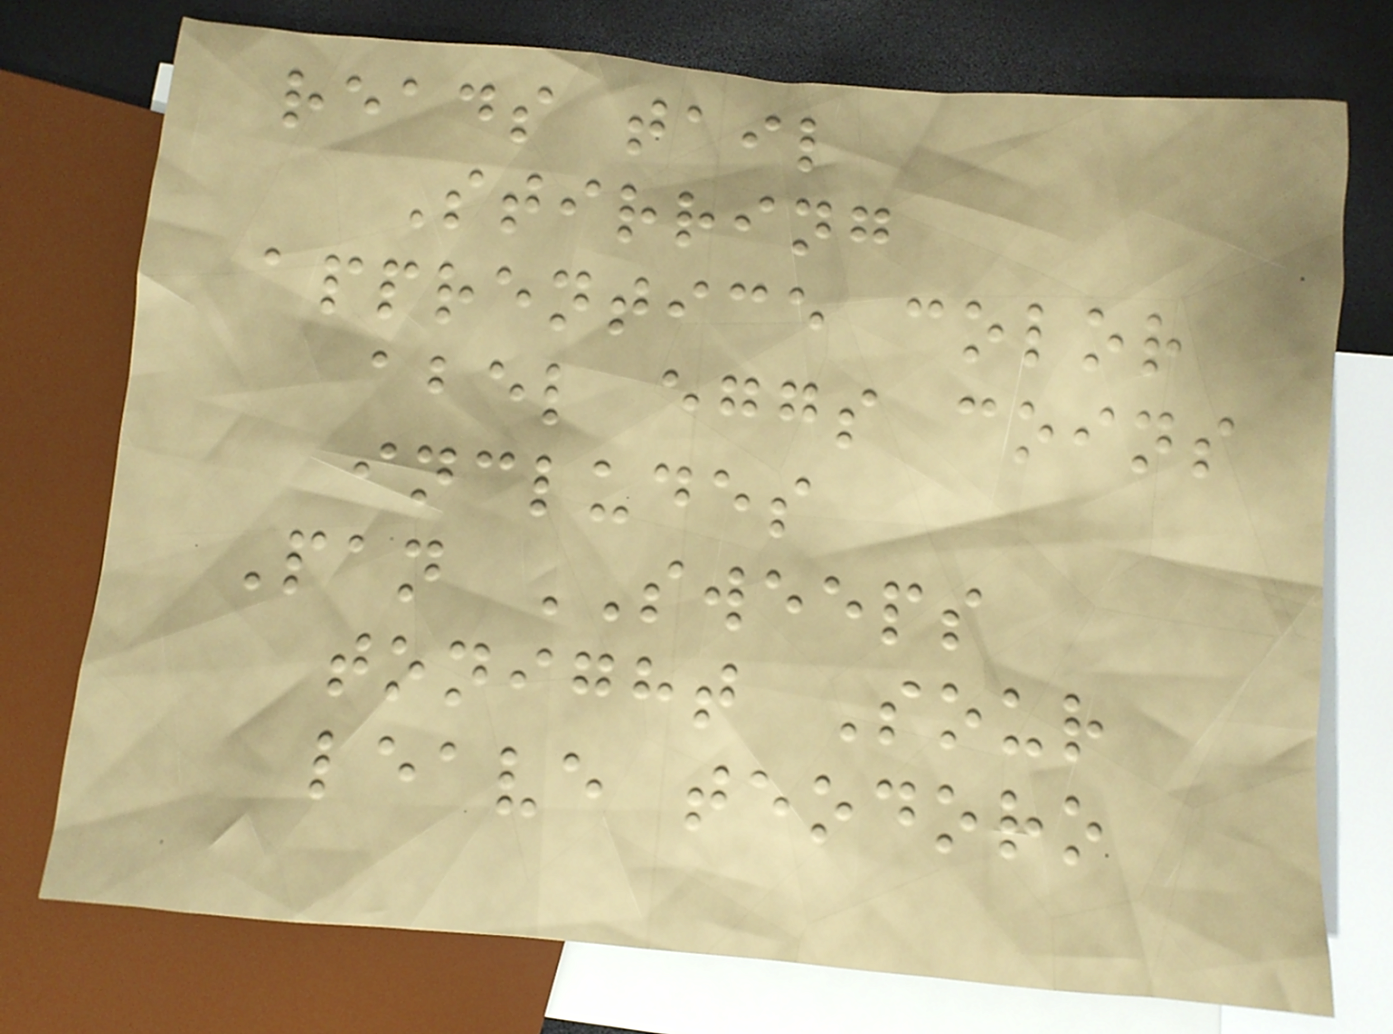reads tail
Stirring
apprentice color
abel eggs coins
includes
Pan SWEEPS
tonight Sour
leave teodoro
